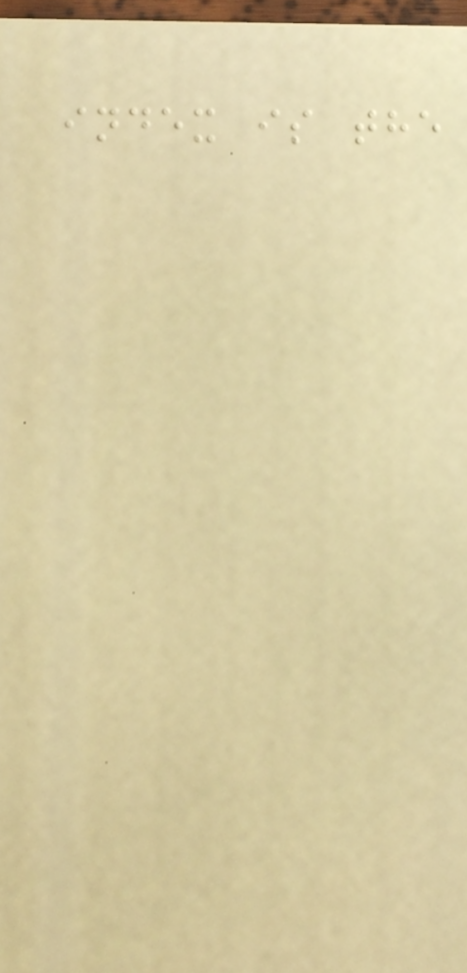index is the
